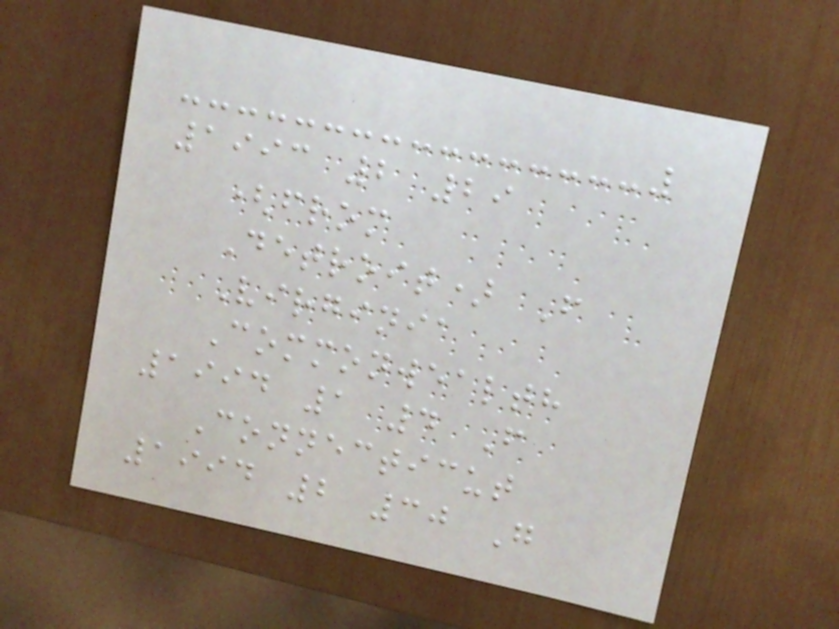1993 2 29
(from
Detroit) F
Virginia
Commonwealth
1994 1 4 F
Connecticut
1994 2 30 G
